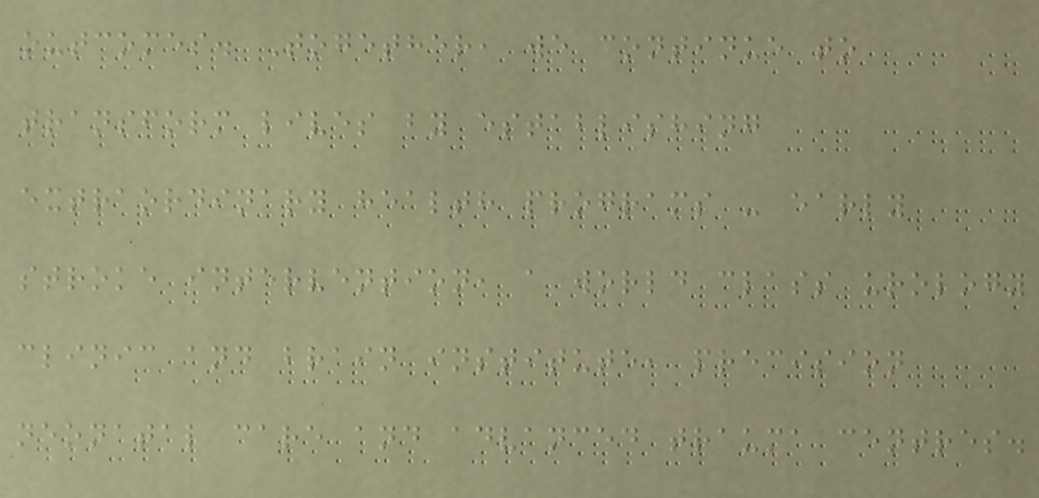outcomes. Together, we continue to
transform lives by establishing
extraordinary health programs - early
stroke intervention, a world class urology
clinic and brain institute, precision
neonatal care and advanced trauma centres.
